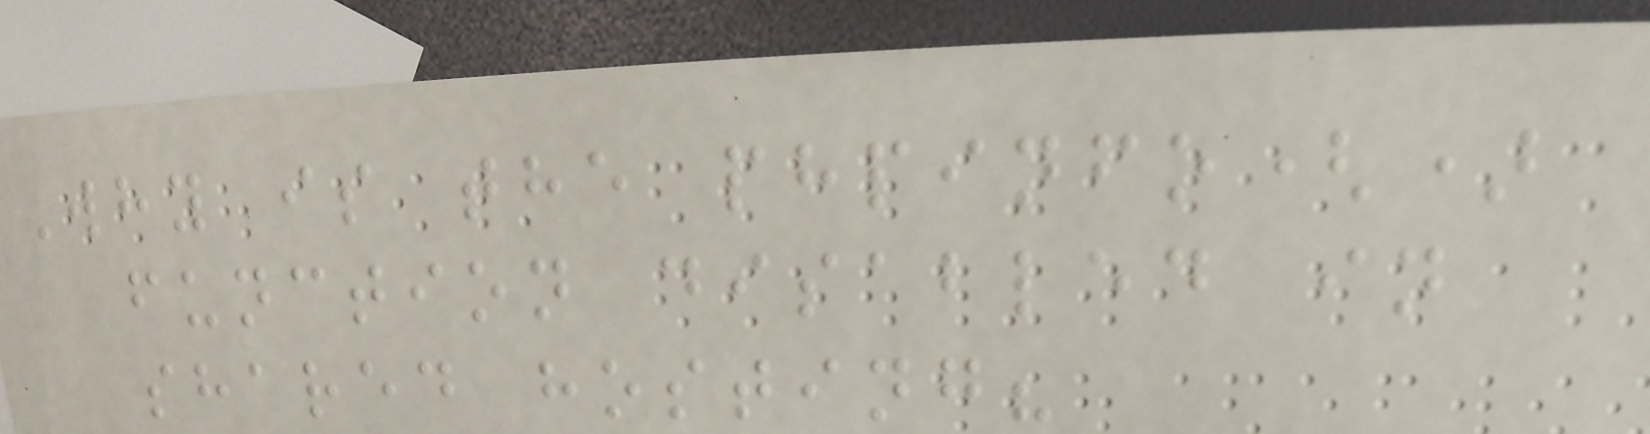Why is the phpinfo()
function disabled in
shared hosting?
